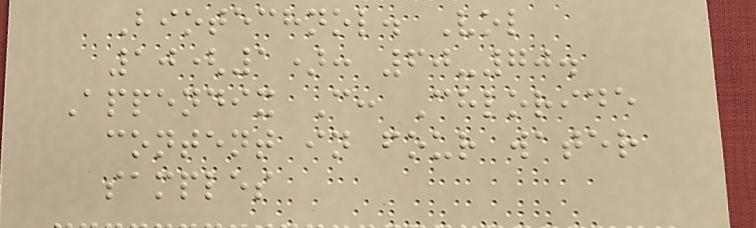Biotechnol. Vol
10(1): 60-70.
Appendix C: Chloride
content in four water
samples
